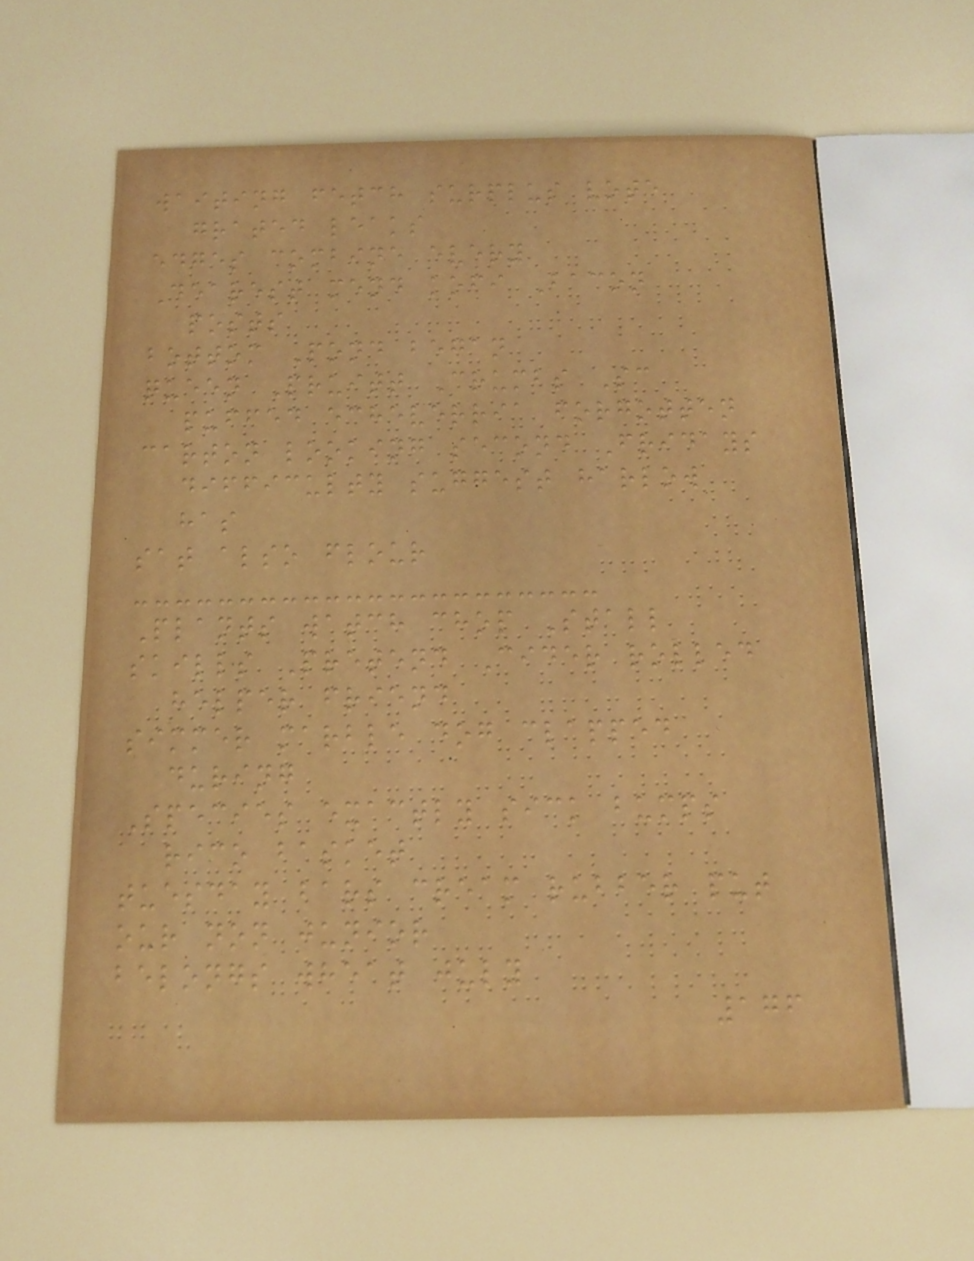waiting fetch surplus vote
grated leaks
edges combine every
Dearest mend kofi Bacon
posts
bottom Pond began
queen Pruitt Crumbs Sc
puffed echeverria forgotten
carton looking second Fridays
difficulty suggest harlow
has
sat also flour
Plants watch chop Stall
skills Pretend Cider rolled
helper friend
simmer marble dog clapped
during
Species exactly sick bumps
rico basket
tuesday bars cream rubber put
our non junior
belongs wheat july
176
